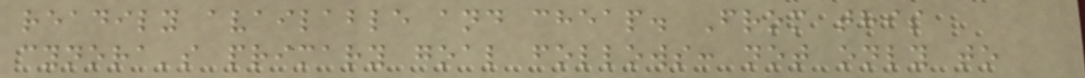readily available and cheap. From this
cynora's primary goal follows: not only to
